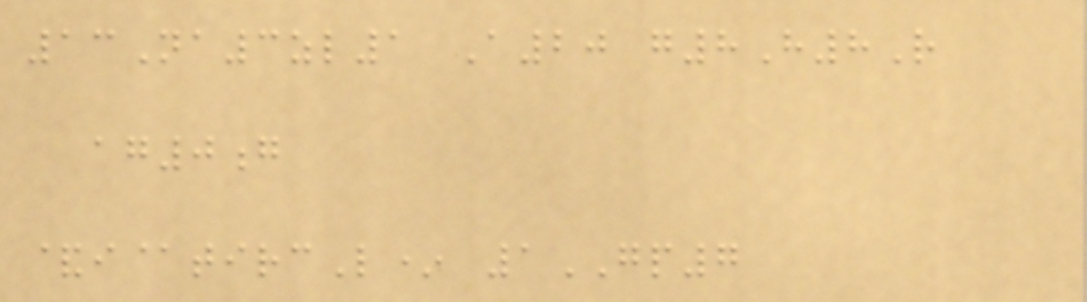13Na3zl1 A20 g8H8R
ag0g
&i@tircL* 1GP7
